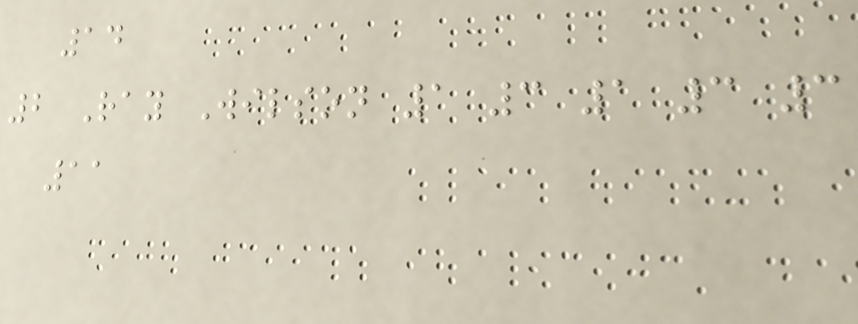14
2 Ray Wilson 1 3 1 3 3
11
